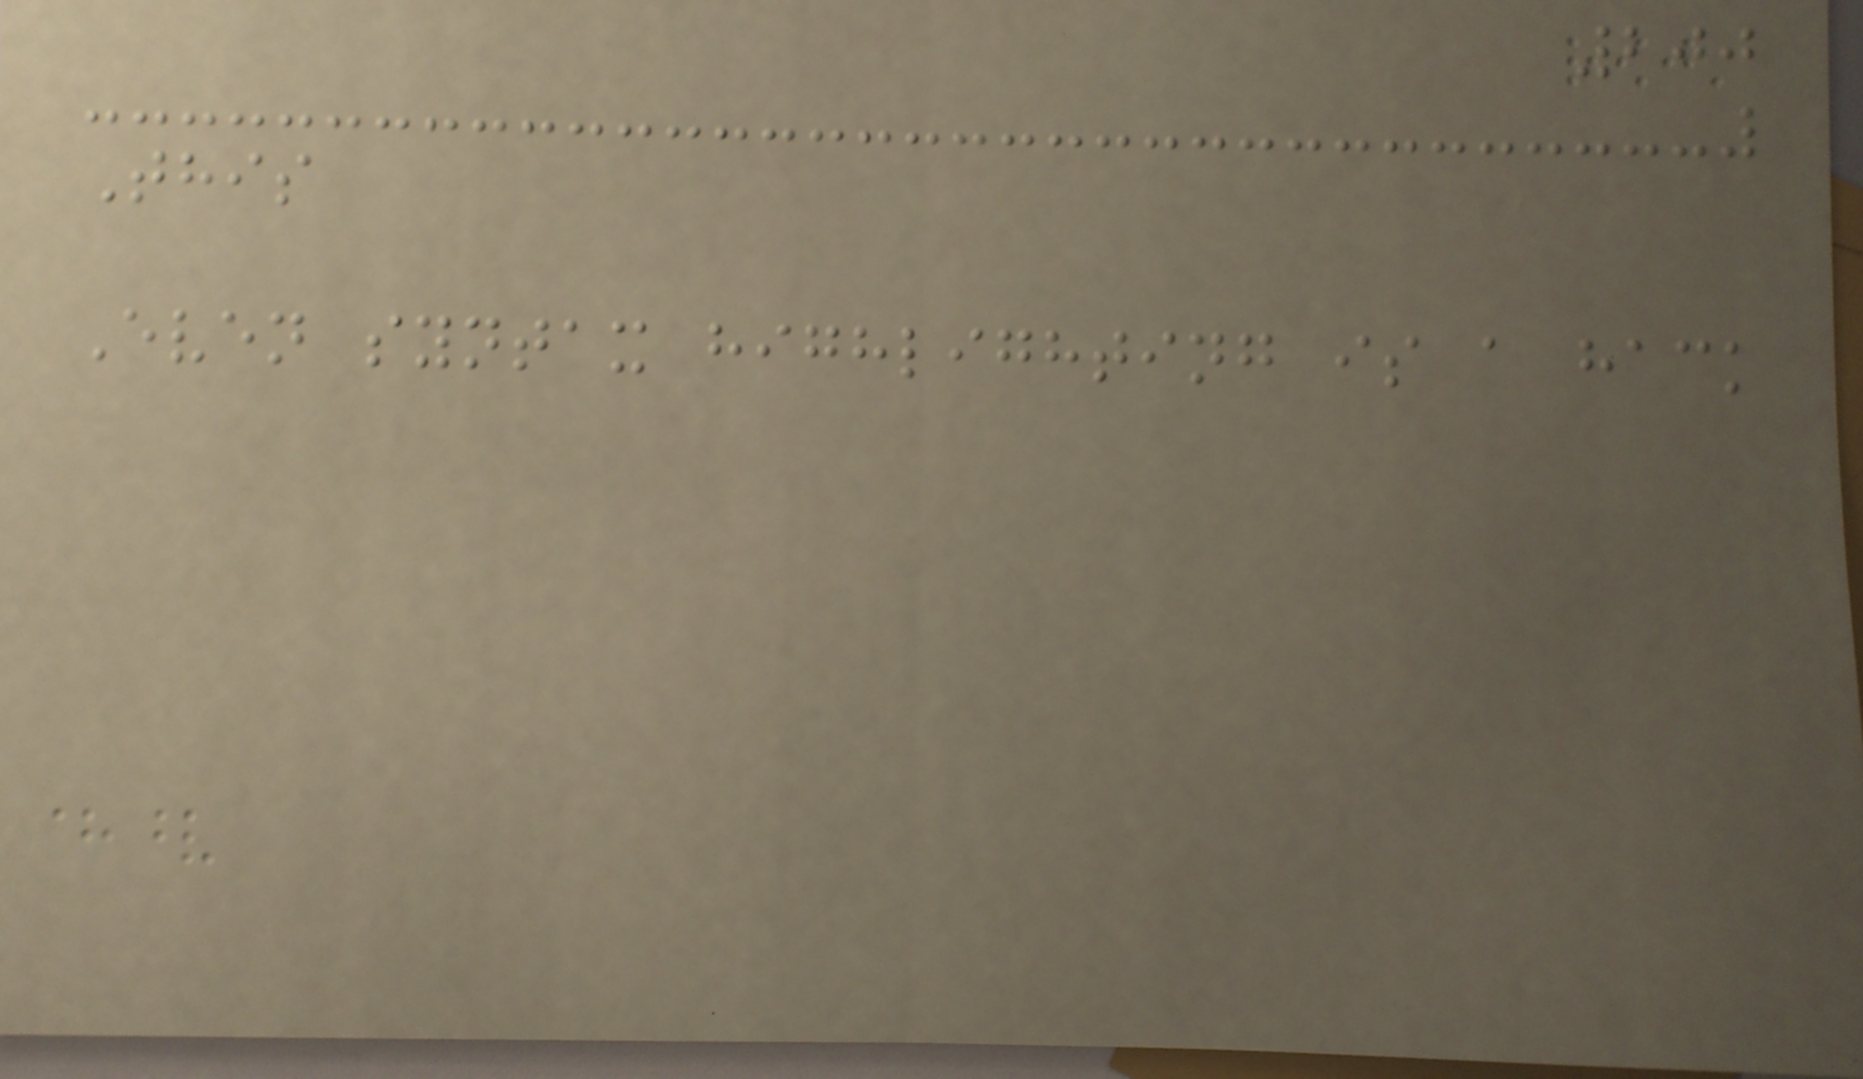200
This
Even syntax highlighting is a hack
